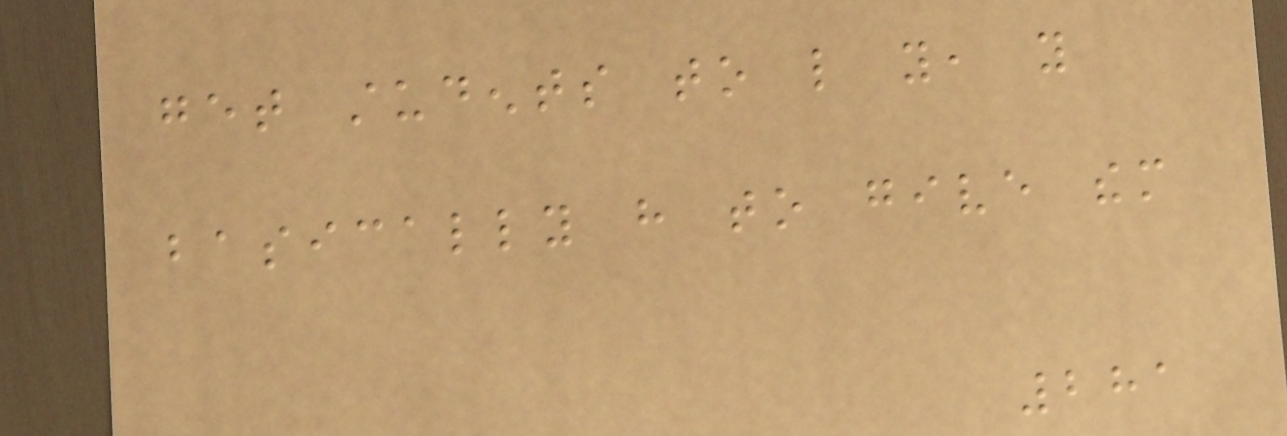get students to like you, you
basically have to give them
281
